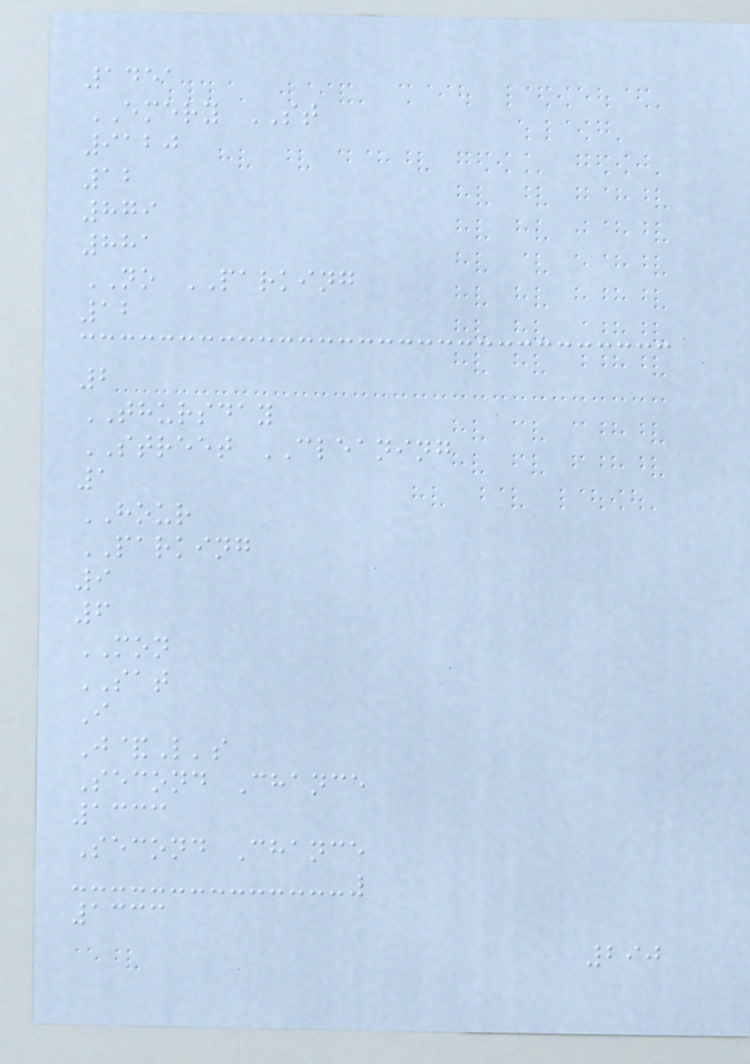1451
EMERY ST
9120
12
879
881
NO PARKING
12
2
THURSDAY
STREET CLEANING
1
HOUR
PARKING
9
6
MON
SAT
I
J&L's
Second Chance
1333
Second Chance
1333
290
